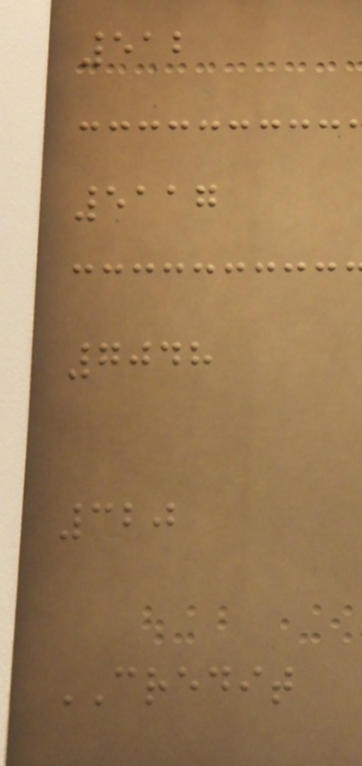512
5117
7048
320
CREDIT
